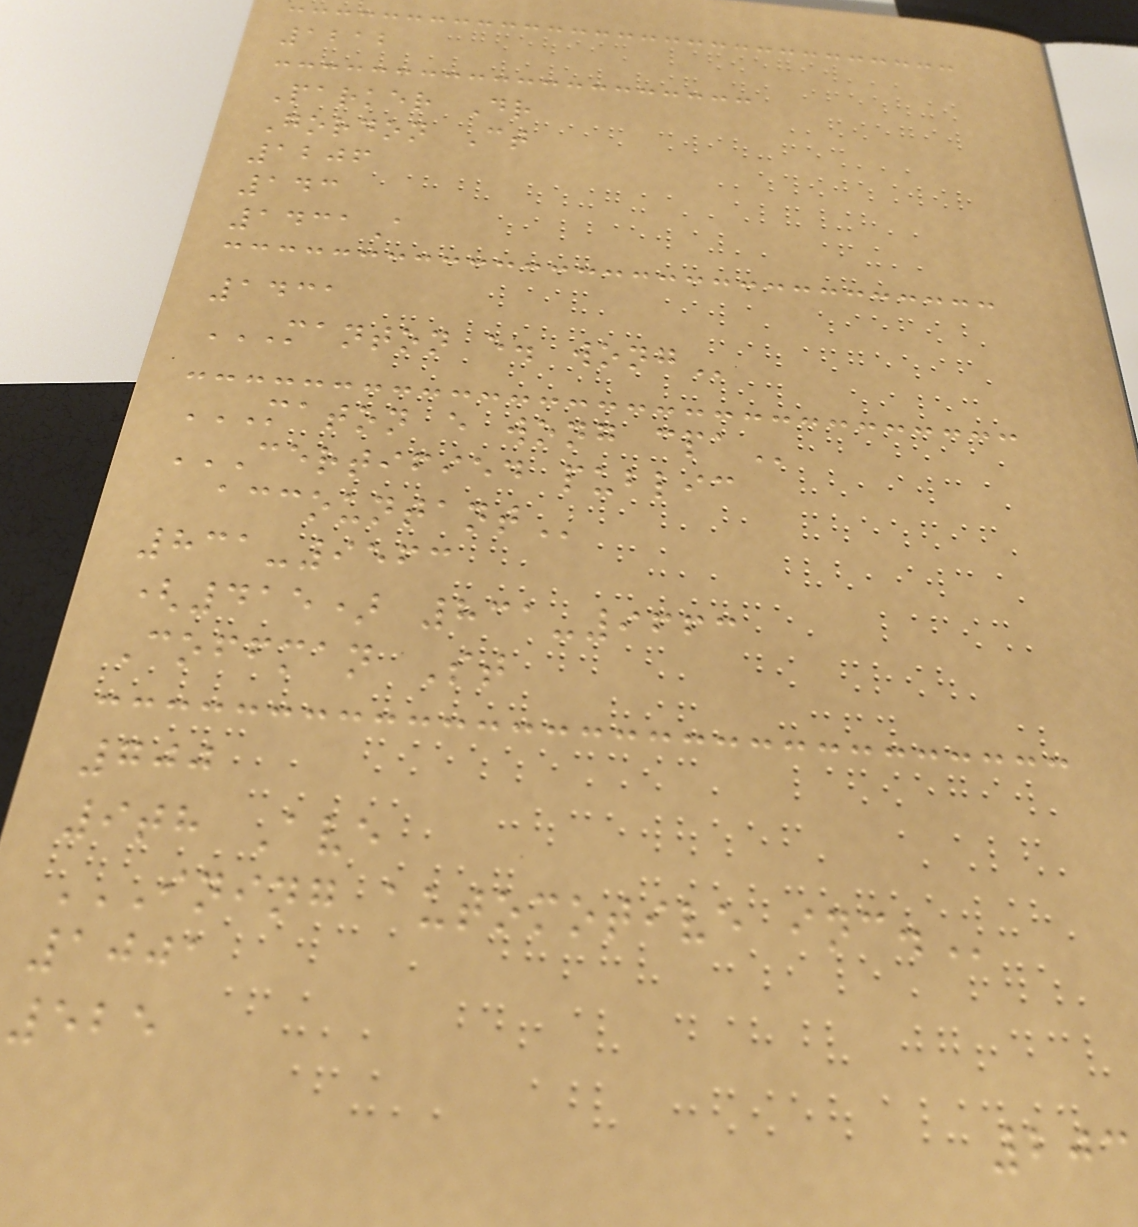1212
Parker Dr
Gordon Ct
1206
143
1431A
1431
MANTON E. WONG
MATON E WONG CPA
CERTIFIED PUBLIC
ACCOUNTANT
831-9563
(415) 831-9663
Coffman St
700
9th Ave
INING AUTOMOTIVE INC.
1001
525
203
